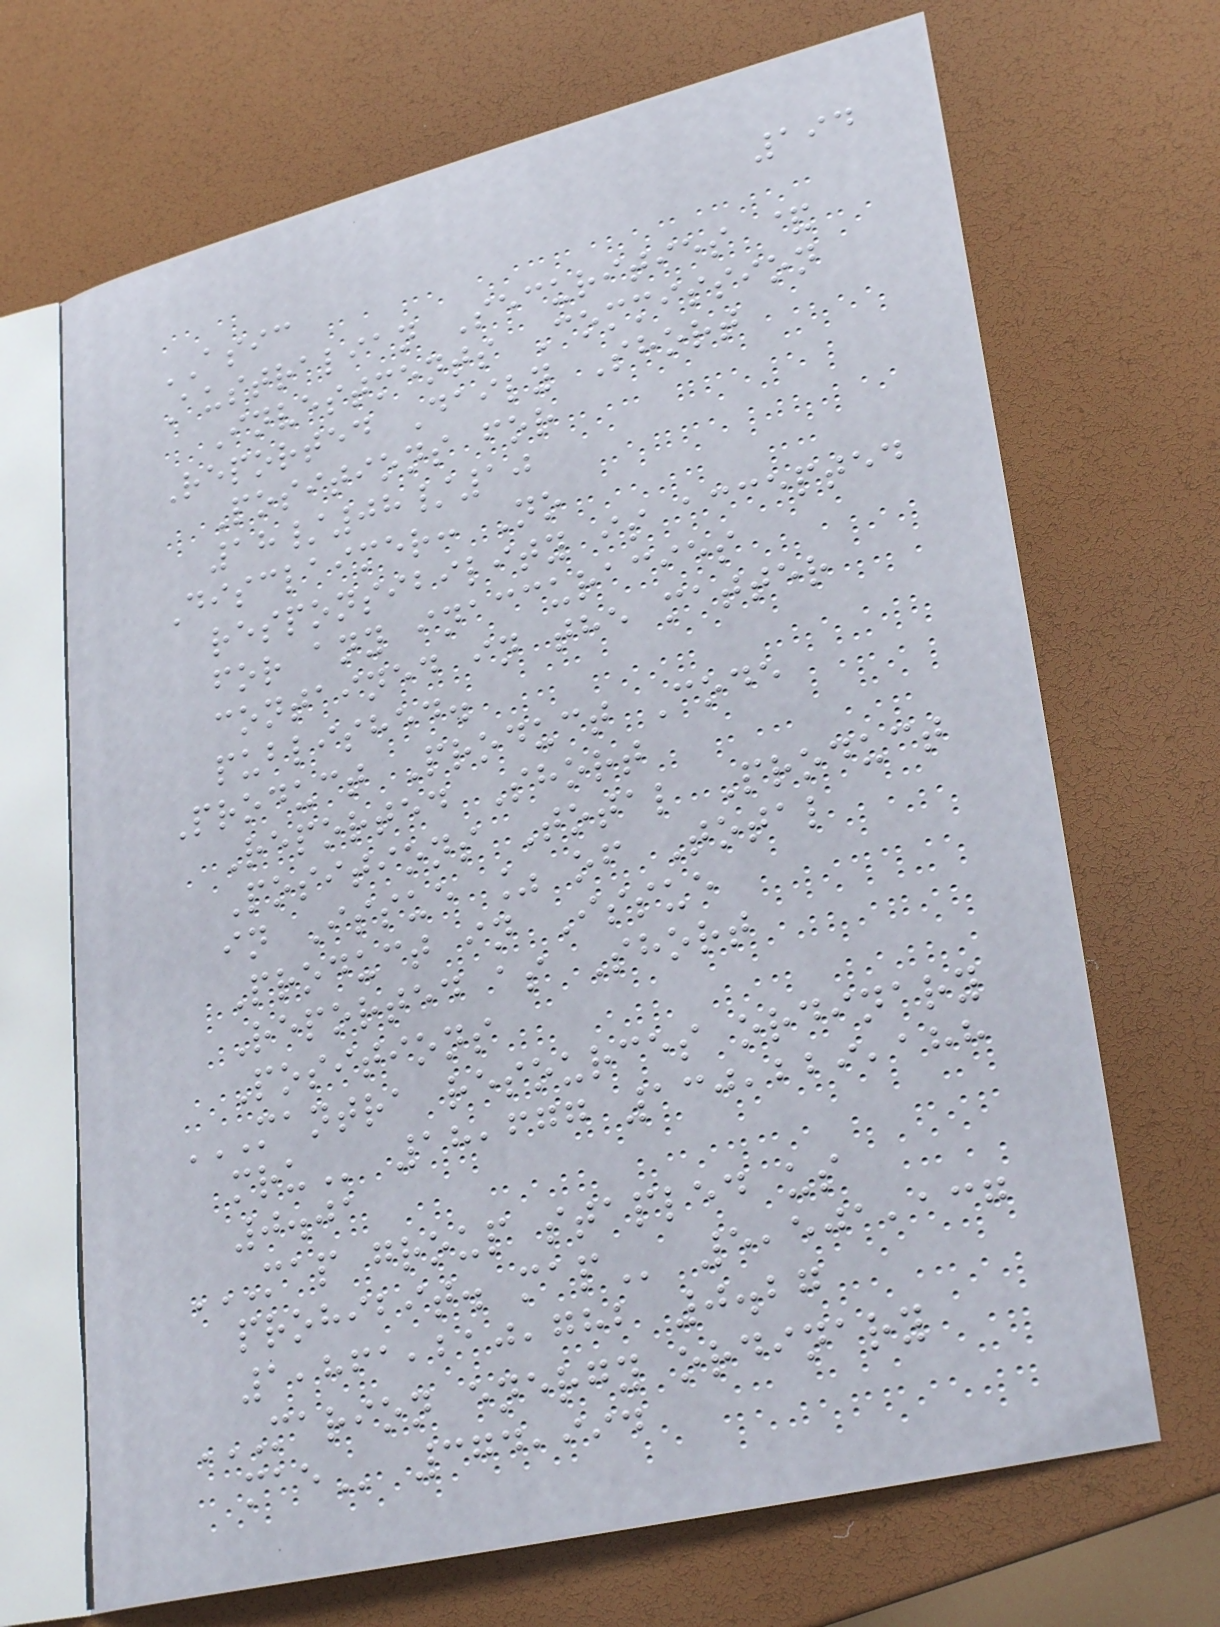194
ASIC
Australian Securities &
Investments Commission
Reported Daily Short
Positions for
18/08/10
Disclaimer: No
responsibility is accepted
for any inaccuracies
contained in the matter
published.
Product Product Code
Reported Short
Positions Total Product
in Issue % of Total
Product in Issue
Reported as Short
Positions
MANTRA RESOURCES ORDINARY
MRU 18,677 130,229,188
0.01
MAP GROUP STAPLED US
PROHIBIT. MAP 5,501,137
1,861,210,782 0.27
MARION ENERGY ORDINARY
MAE 374,994
